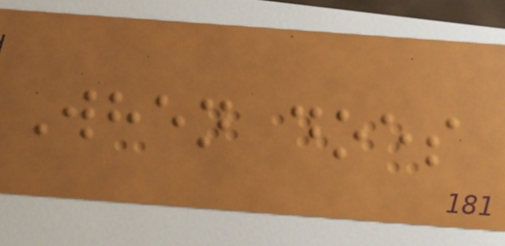When does
